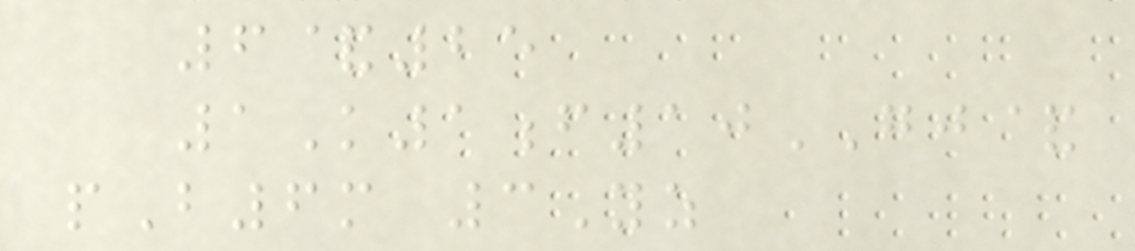6&25
1K1f10GJ&
pB6m 3Yz
